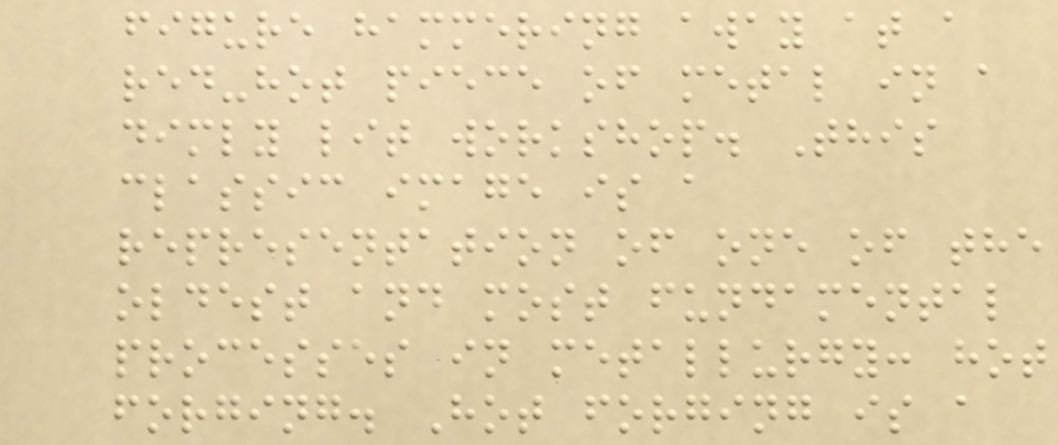figure hammering away at a
red-hot piece of metal in a
dimly lit workshop. This
classic image is a
representation of one of the
oldest and most fundamental
processes in metallurgy: hot
forging. Hot forging is a
